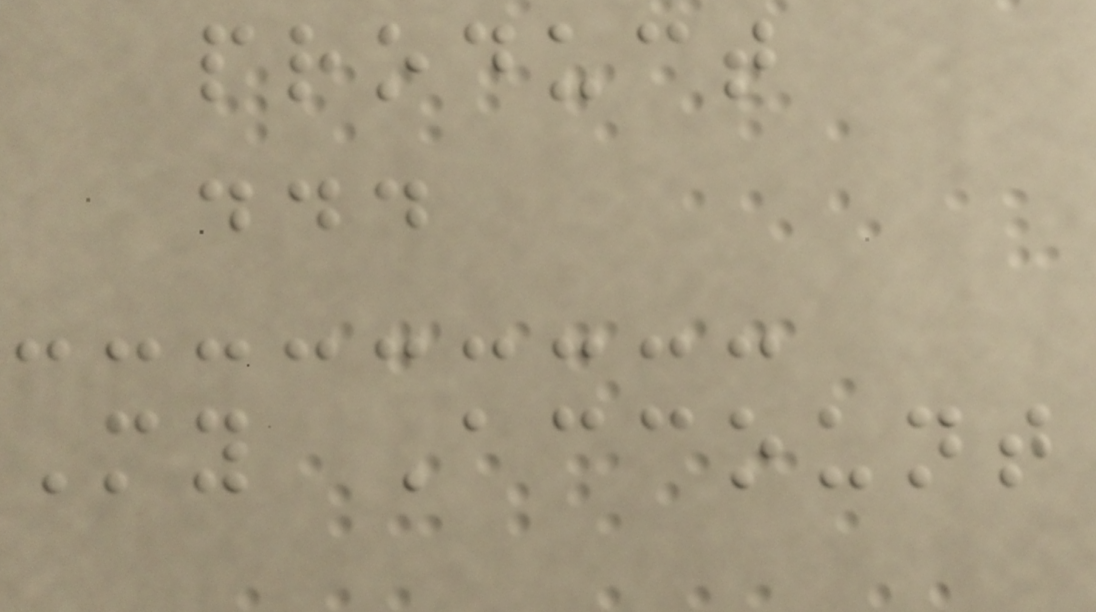product
...
My Account
